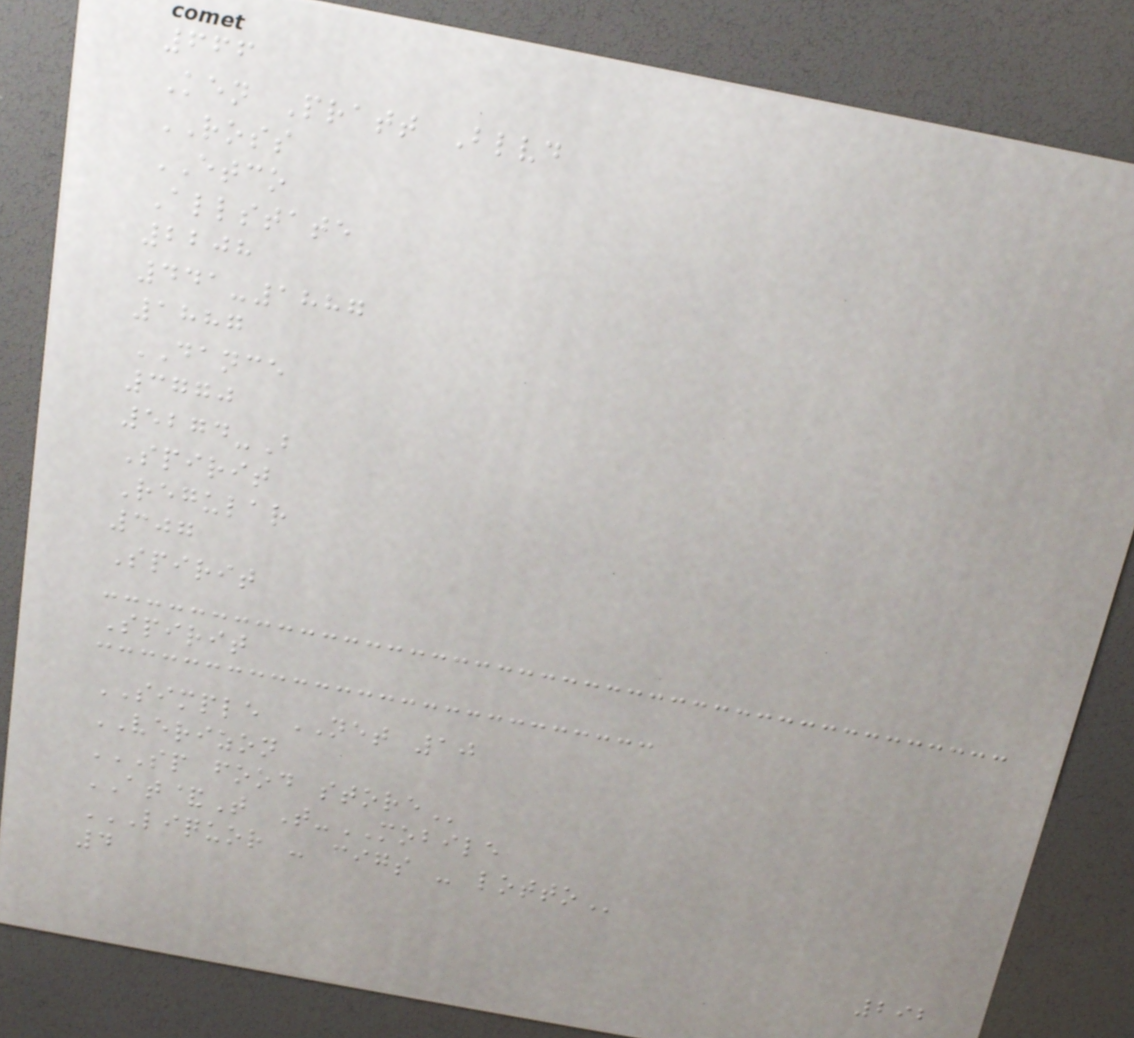666
Ken Pratt Blvd
ROSS
ETCO
Allstate
2208
441-1887
1887
DANCE
3770
5274-B
Spirit
Regular
307
Spirit
Spirit
SIMPLE NET 10
VERIZON
SP FOOD STORE
AT&T T-MOBILE
LIQUOR - CIGS - LOTTO
4
292
